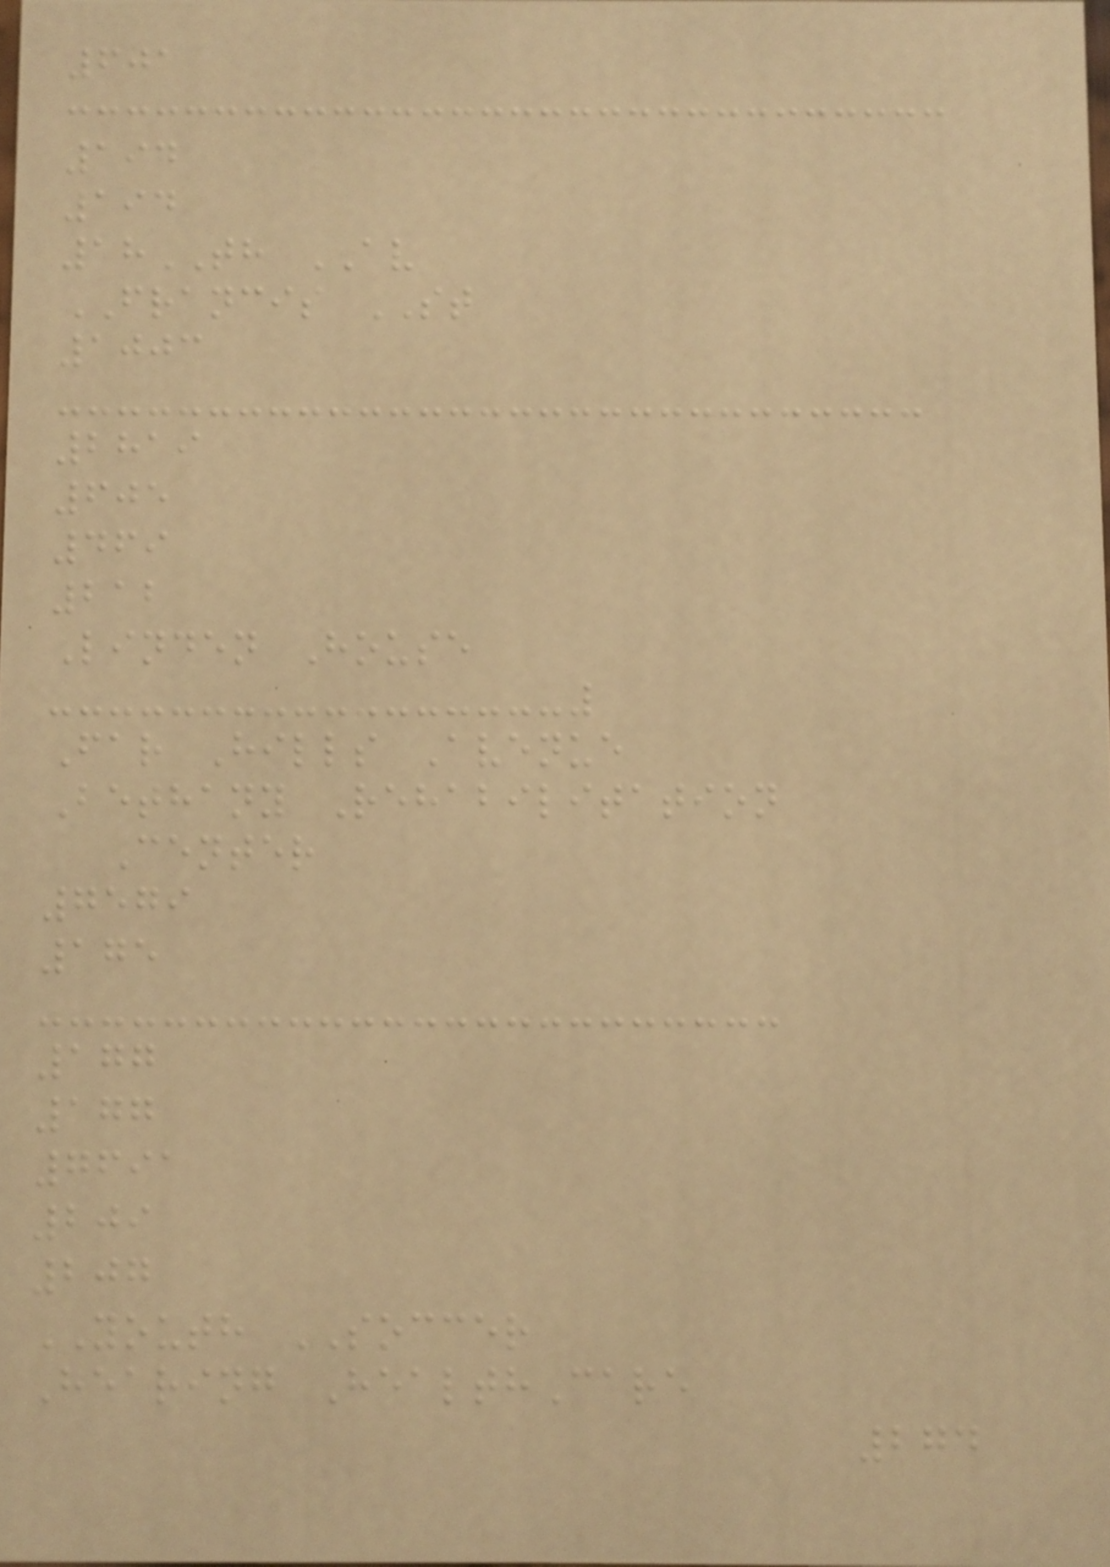601
194
194
18TH AV
FRANCIS ST
1003
2819
605
469
212
Linden House
Far Hills Avenue
Bethany Rehabilitation
Center
7579
175
177
177
7691
209
207
YOUTH SOCCER
Hearing HealthCare
274
